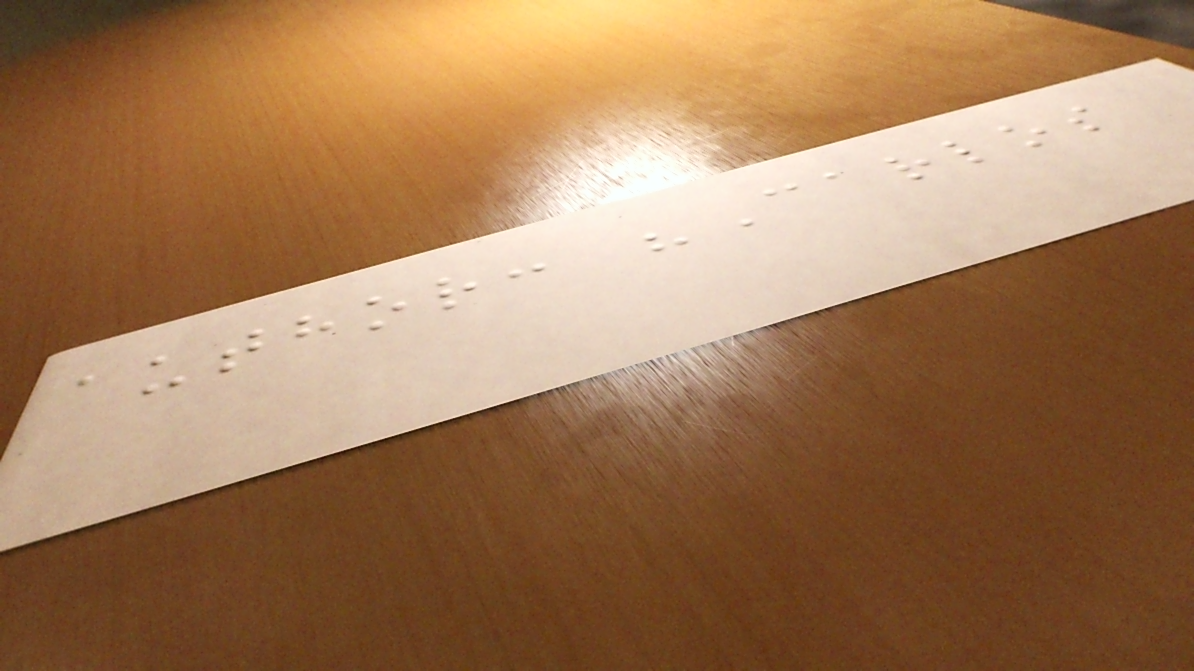author: "Carlos
